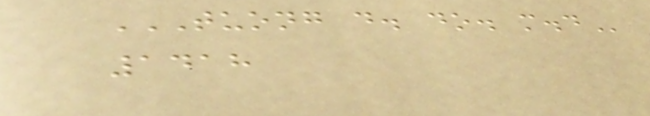TUONG D. DO. M.D
1418
